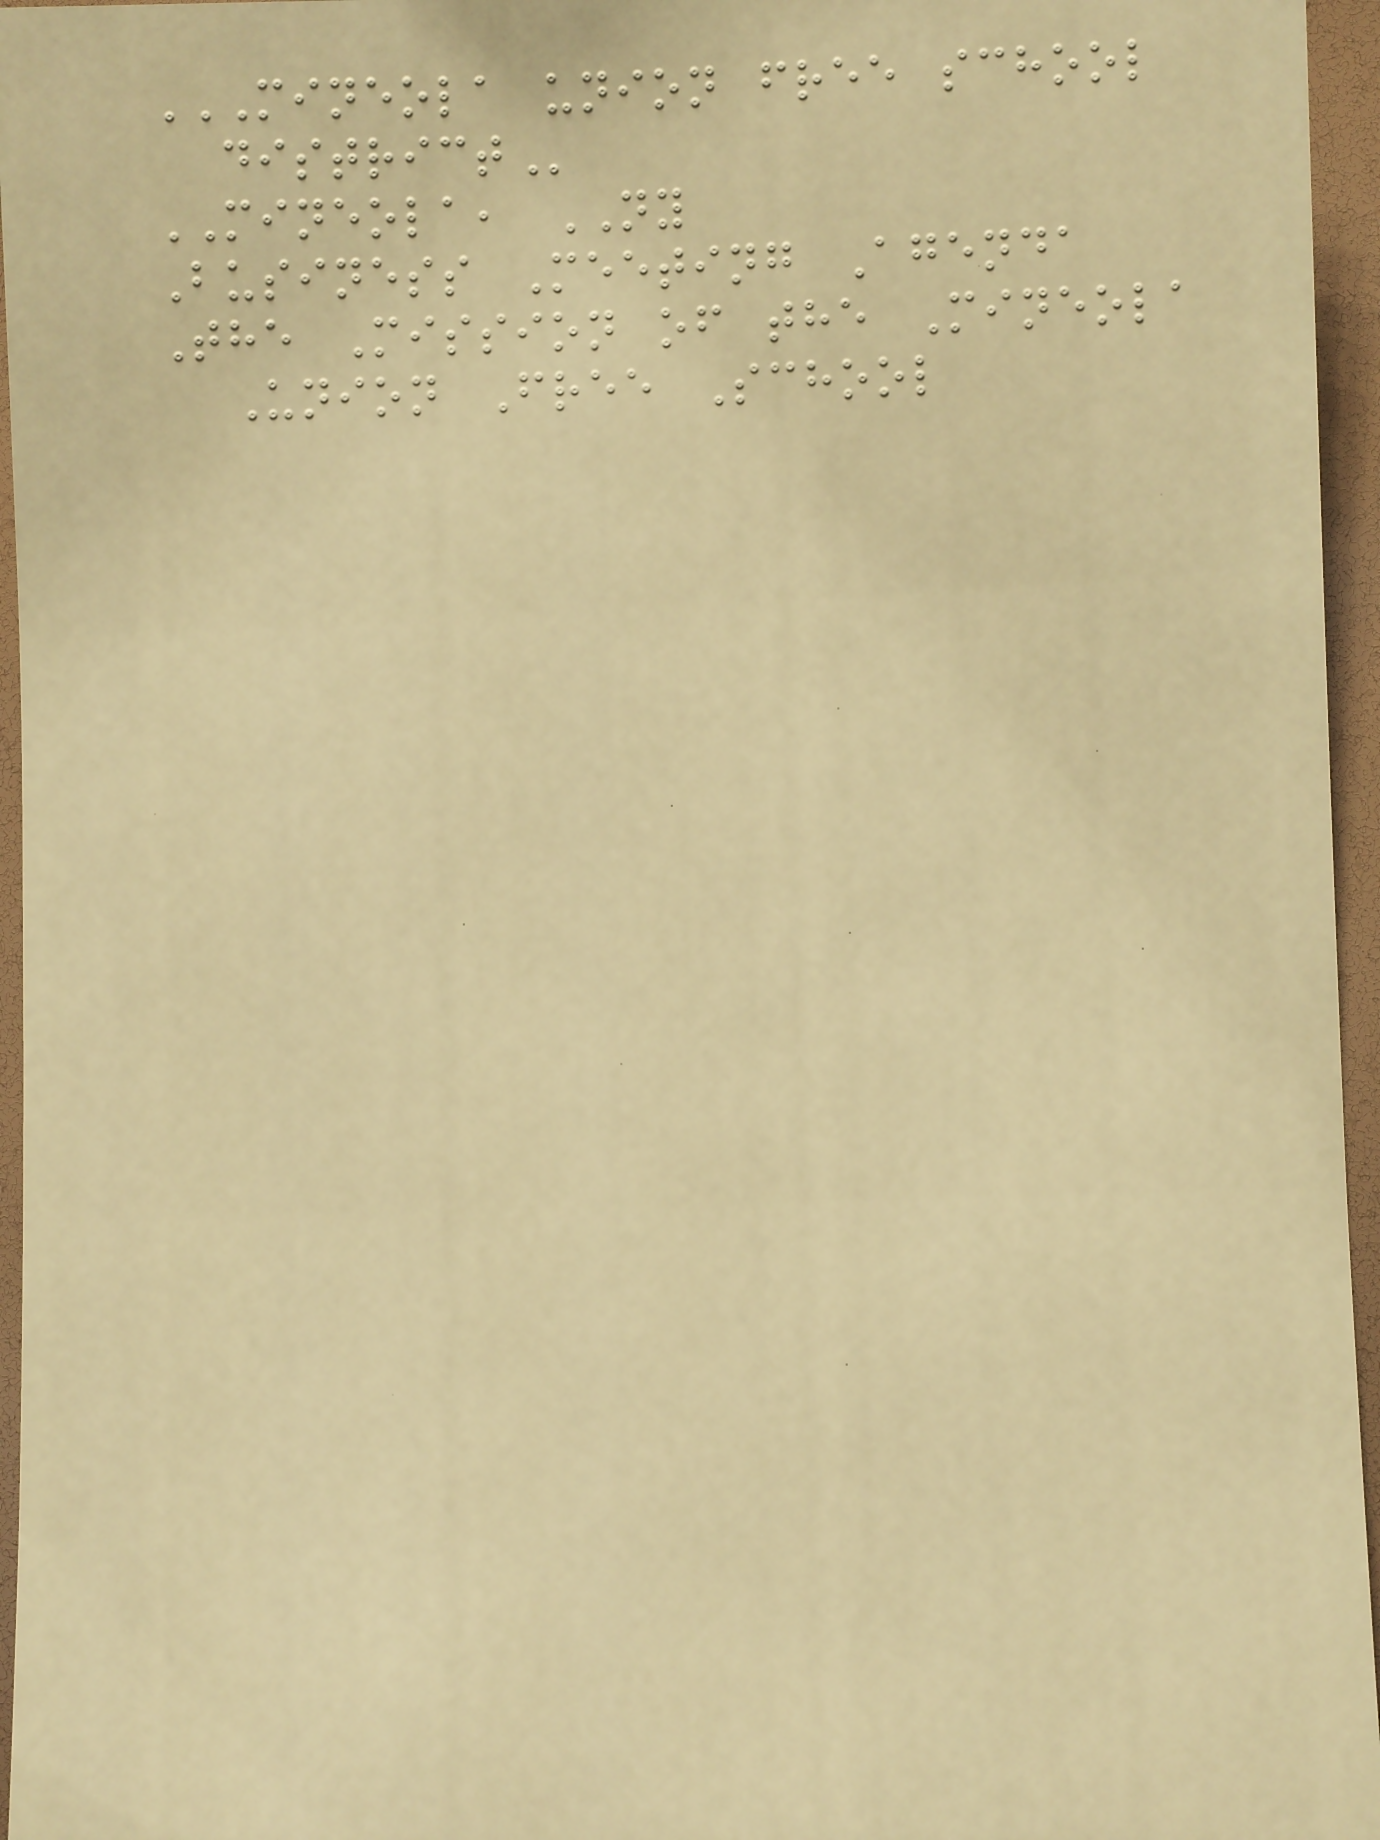MINEOLA UNION FREE SCHOOL
DISTRICT
MINEOLA, NY
Business Meeting Agenda
The Mission of the Mineola
Union Free School
